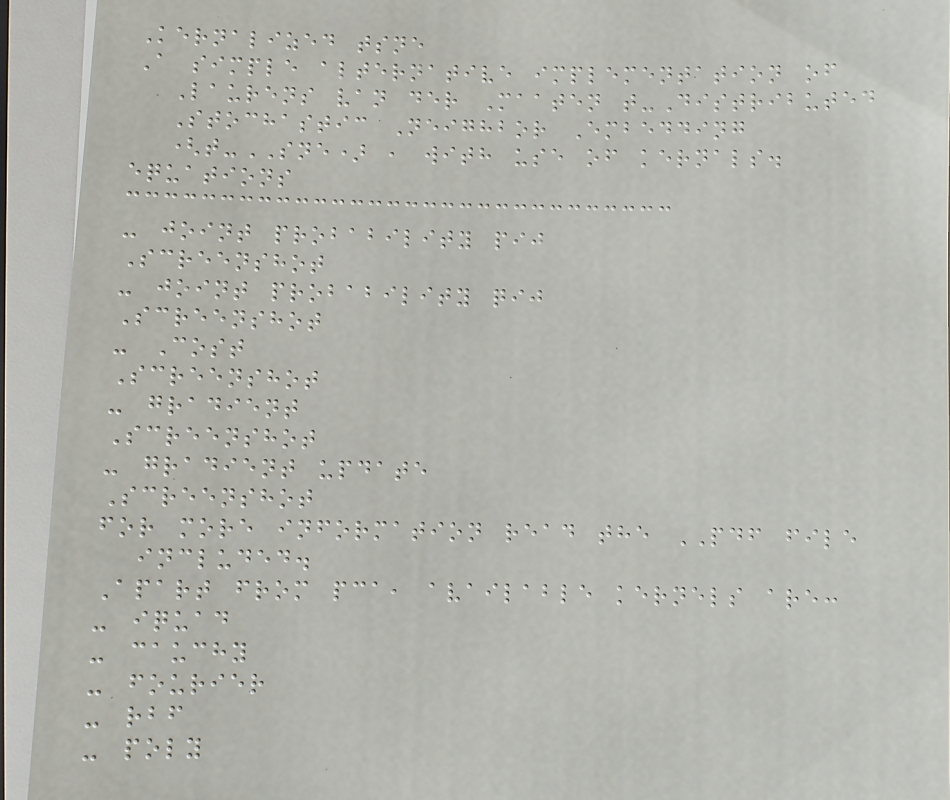Kernalized tsne
A simple alternative implementation of
Laurens van der Maaten t-Distributed
Stochastic Neighbor Embedding
(t-SNE) , with use of kernals.
equations
- joint probability pij
Screenshot
- joint probability qij
Screenshot
- Cost
Screenshot
- gradient
Screenshot
- gradient update
Screenshot
for more information read the PDF file
included.
Apart from pca, available kernels are:
- iquad
- cauchy
- fourier
- rbf
- poly
